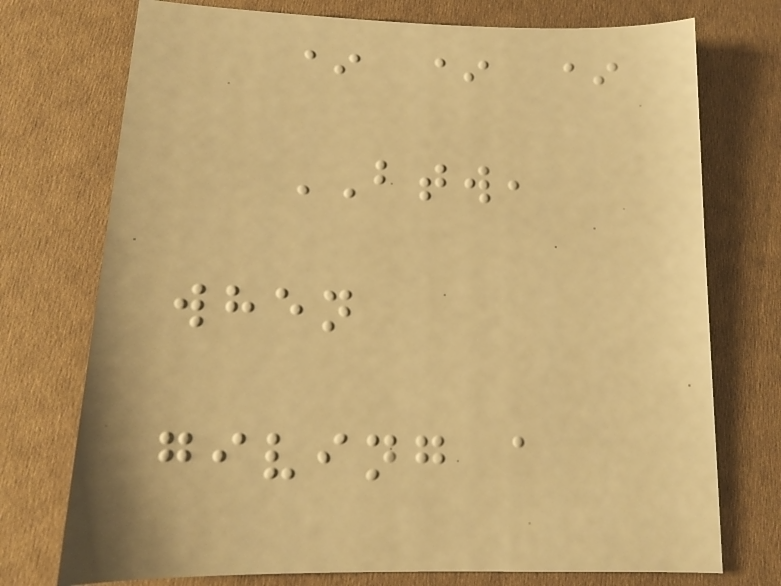* * *
BTW,
when
giving a
